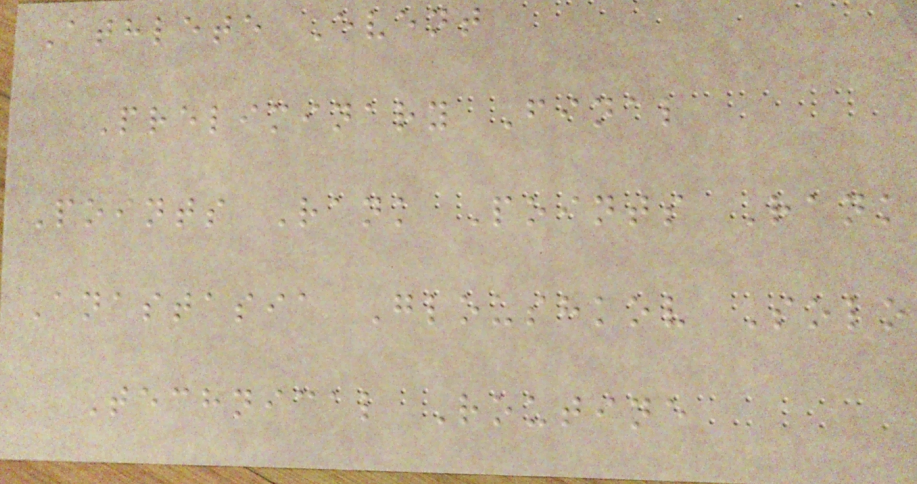Athlete Event
Preliminary Final
Points Rank Points Rank
Anastasia Gloushkov Solo
Technical Routine
